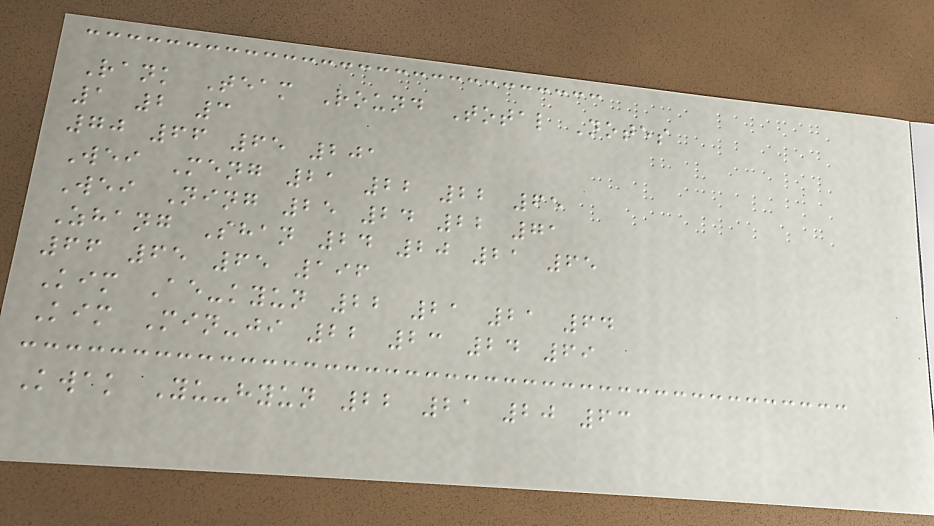Rank Team Round Total Notes
1 2 3
70 66 65 201
Wei Meng 21 22 22 65
Wei Ning 25 24 22 71
Zhang Shan 24 20 21 65
66 65 65 196
Kim Ae-kyun 22 21 21 64
Kim Min-ji 22 23 24 69
Kwak Yu-hyun 22 21 20 63
